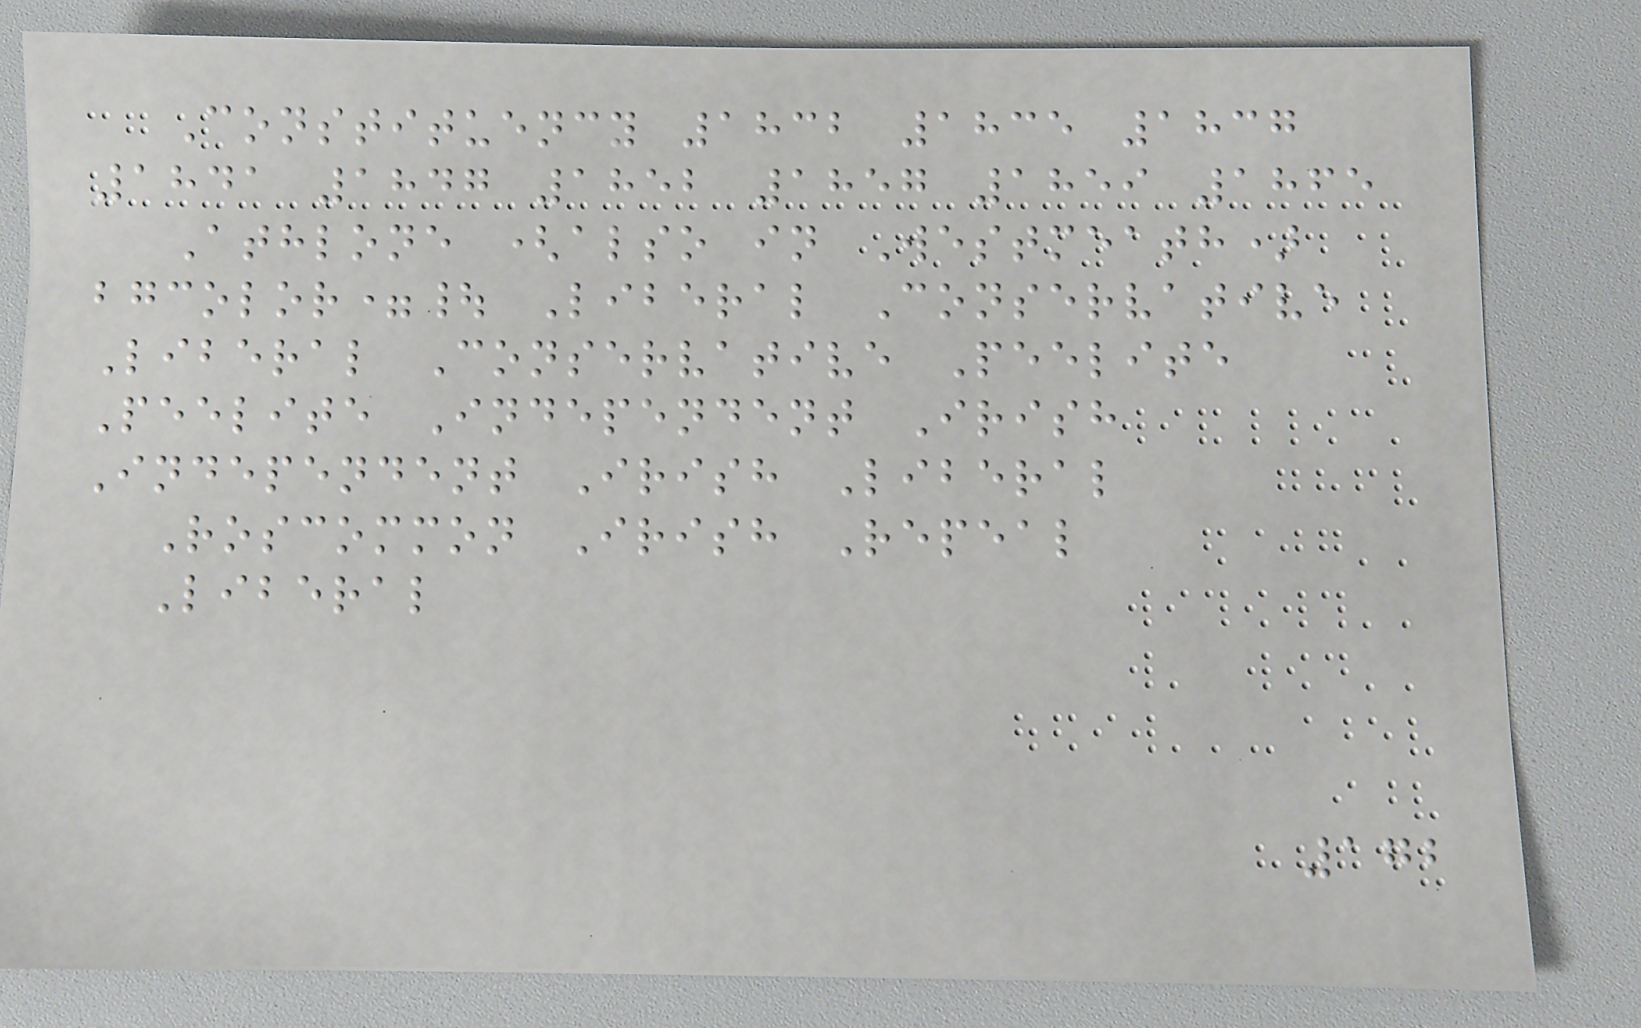Constituency 1832 1835 1837
1841 1847 1852 1857 1859 1865
Athlone (also in Westmeath)
bgcolor=| Liberal Conservative
Liberal Conservative Peelite
Peelite Independent Irish
Independent Irish Liberal
Roscommon Irish Repeal
Liberal
172
